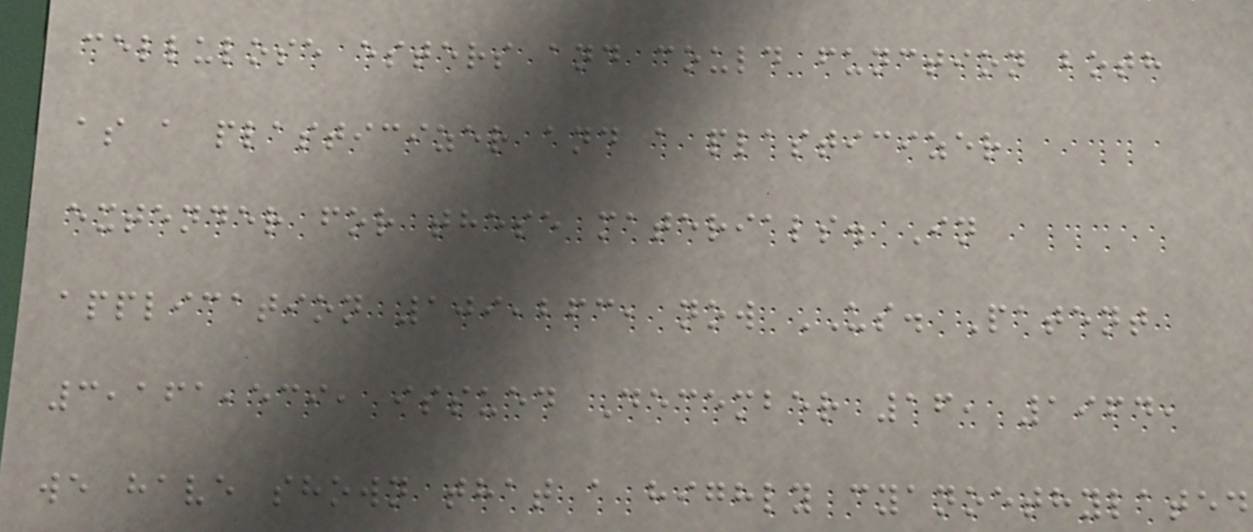cellulose esters and could function both
as a plasticizer and a plasticizer
extender for these materials. In
application 109,263, now US. Patent
3,161,539, issued December 16, 1964,
we have shown that a highly cyanoethylated
